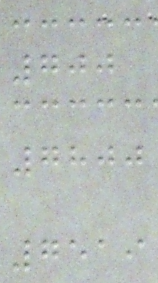700
7800
7519
